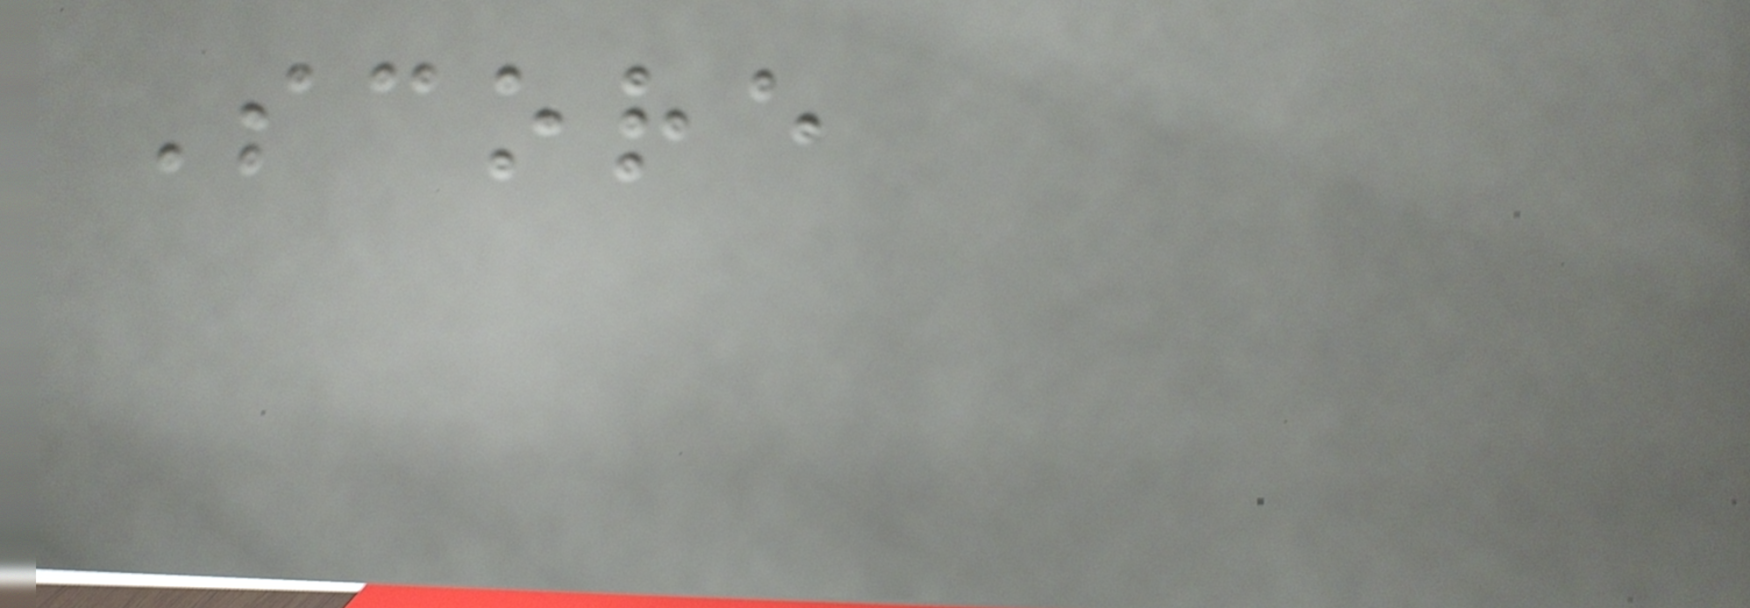Score
